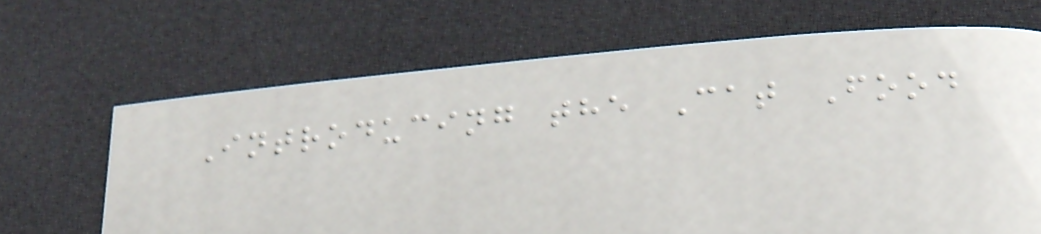Introducing the Cat Food
